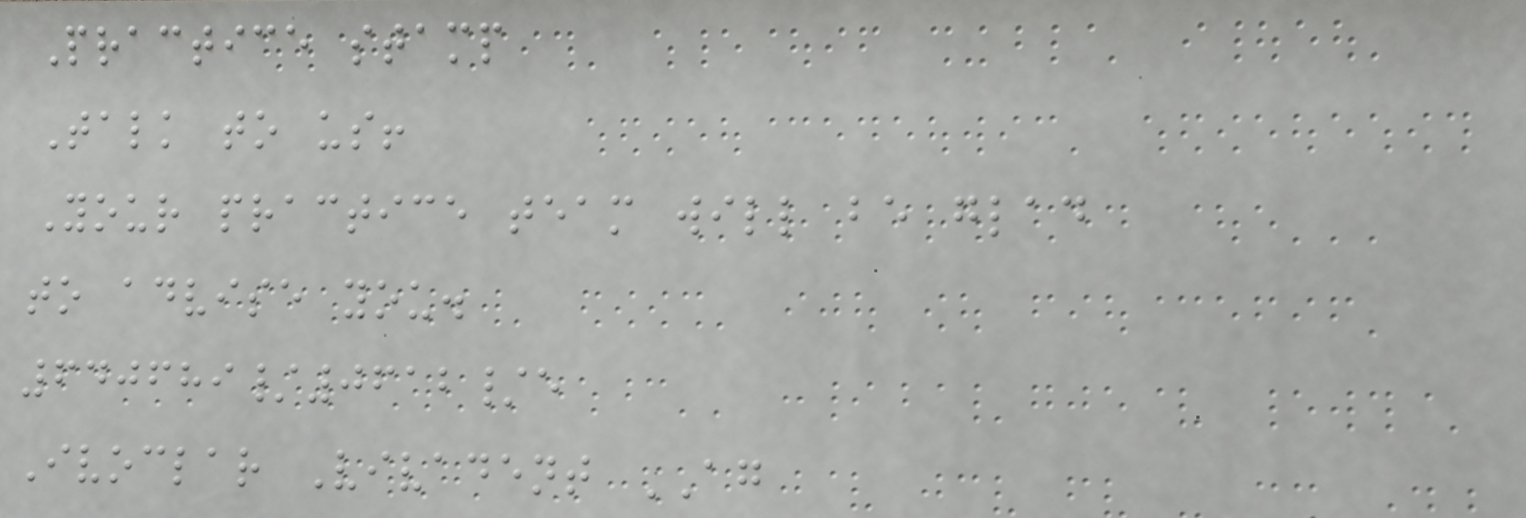Practice stamp
Talk to us!
Your practice team will be glad
to advise you.
640689/0612/e
Ivoclar Vivadent AG
